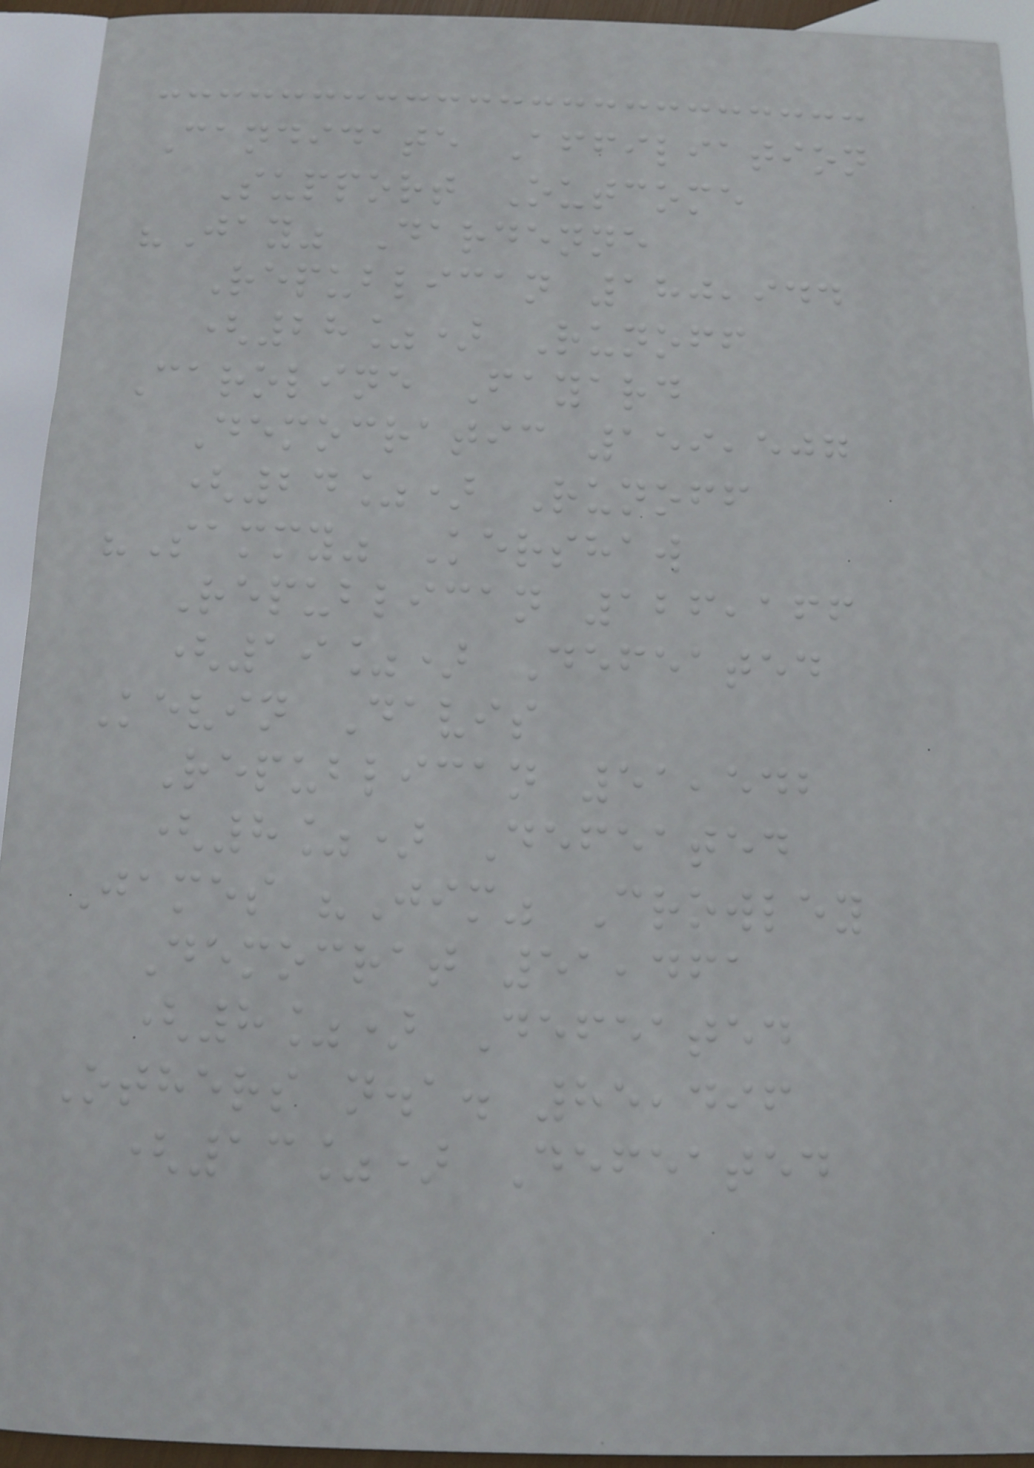Candidate Affiliation
Support Outcome
"Jay" Dardenne
Republican 180,944
(28%) Runoff
Caroline Fayard
Democratic 159,507
(24%) Runoff
"Sammy" Kershaw
Republican 126,166
(19%) Defeated
Kevin Davis
Republican 51,542
(8%) Defeated
James "Jim" Crowley
Democrat 51,461
(8%) Defeated
Others n.a. 85,496
(13%) Defeated
